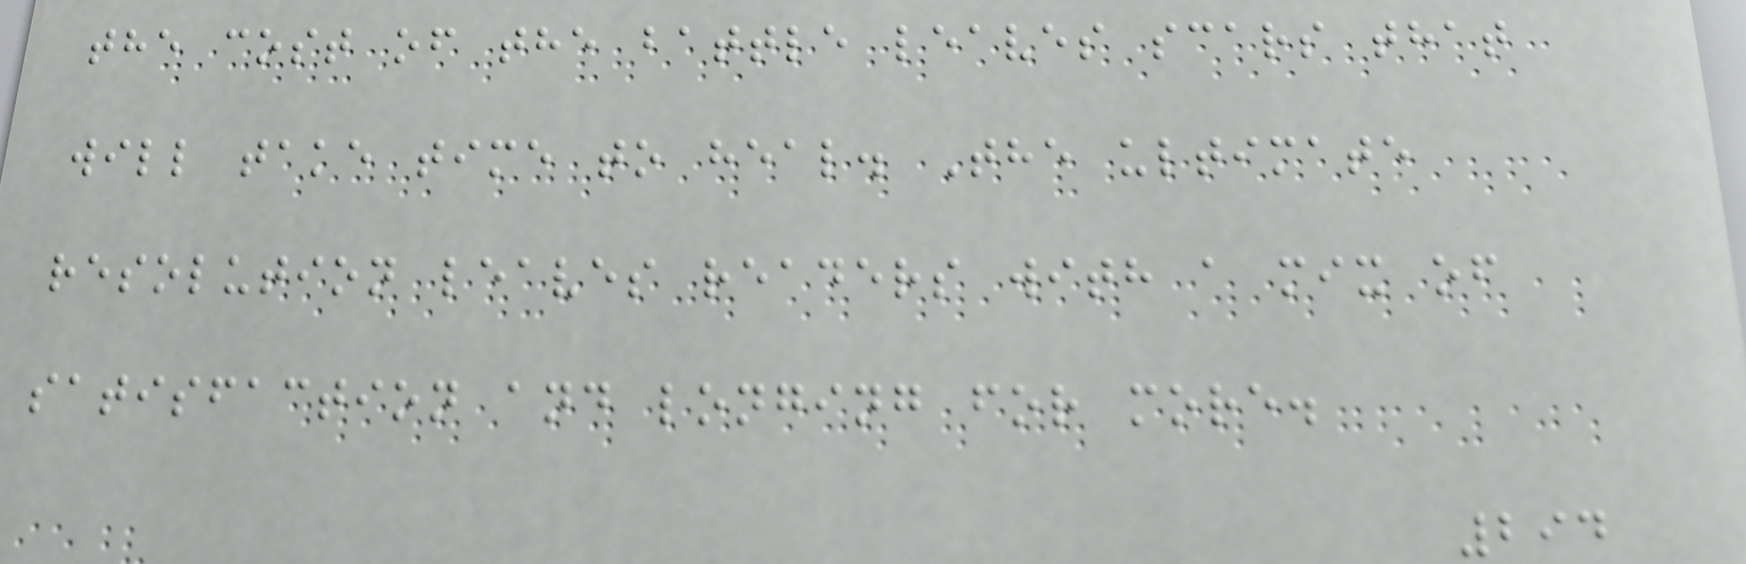the cost of the battle leaves scars that
will take time to heal. The ultimate
resolution leaves readers with a mix of
satisfaction and longing for more.
294
